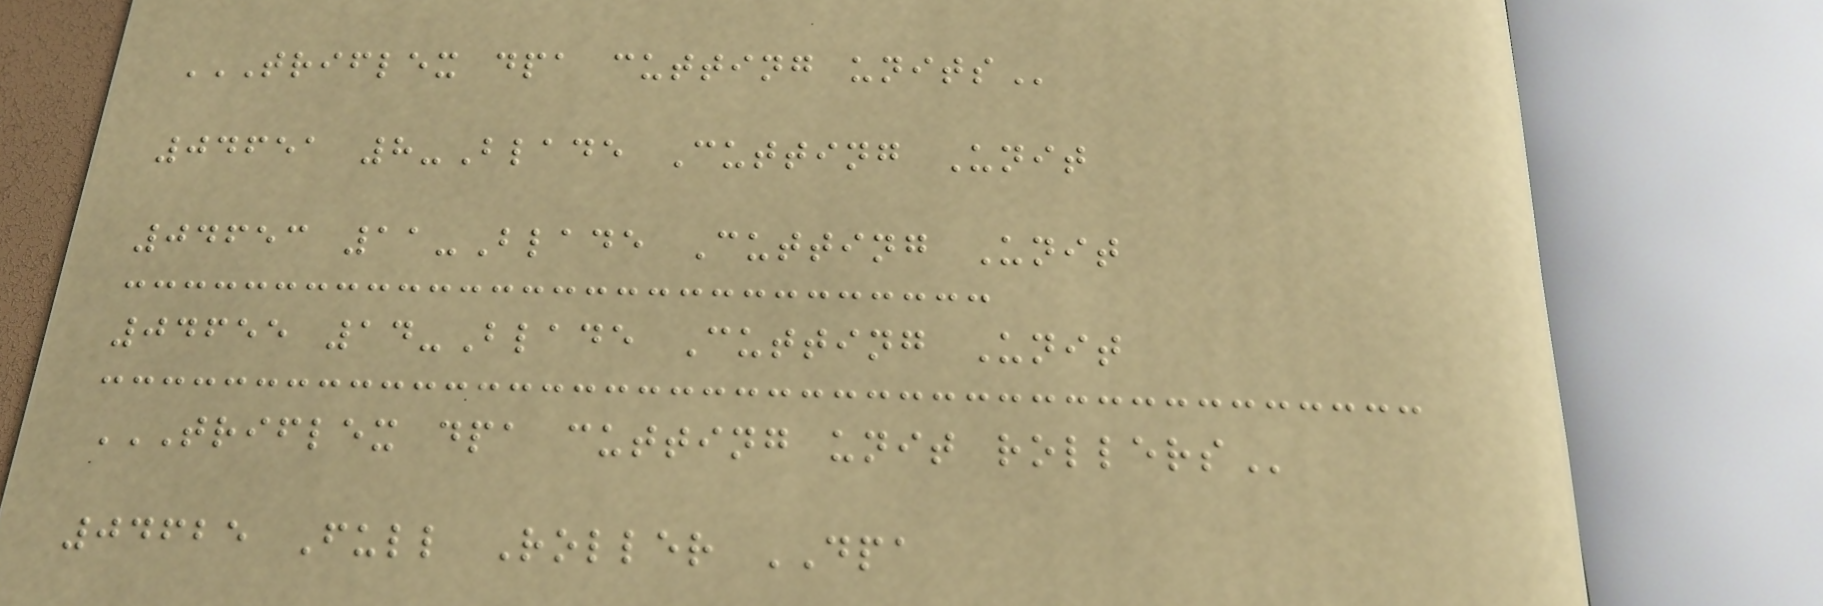TRIFLEX DPA CUTTING UNITS
04651 8-Blade Cutting Unit
04653 11-Blade Cutting Unit
04655 14-Blade Cutting Unit
TRIFLEX DPA CUTTING UNIT ROLLERS
04625 Full Roller DPA
